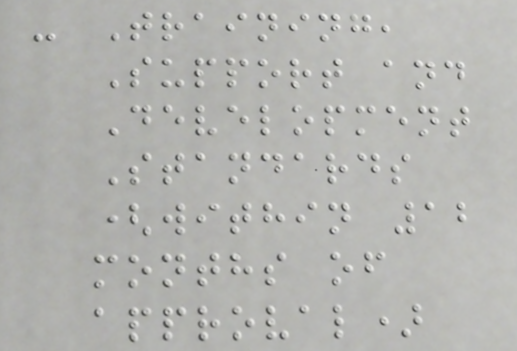- Training,
Support and
Development
Standards
(within 12
months of
approval)
